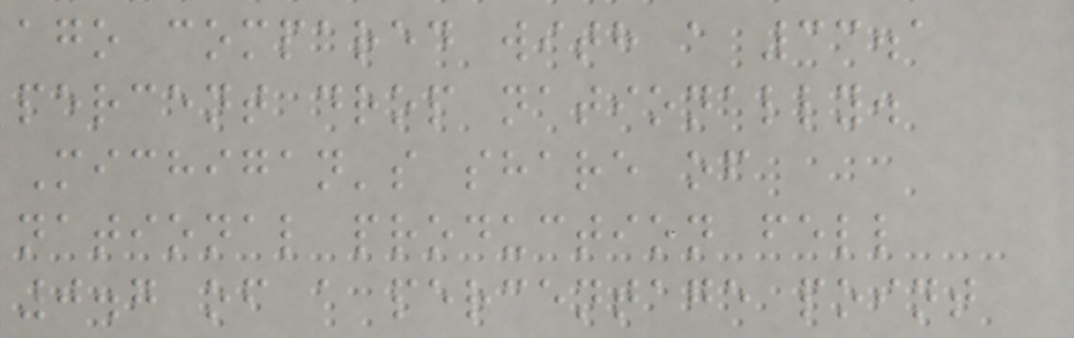ago compared with a 33.1
percent drop nationally.
Michigan's share of
national production fell
0.7 of a percentage point
